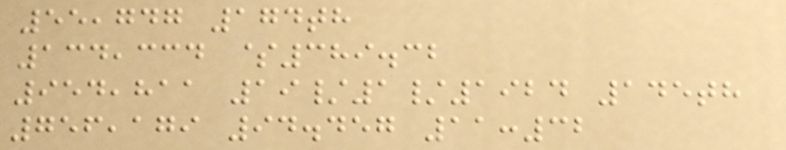55,747 174th
134,334 $389.32
954,811 19/1/1924 145th
756,179 94.457 11:32
